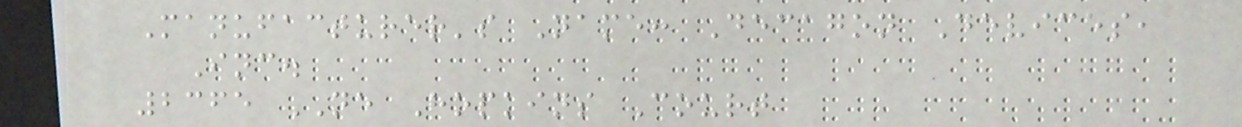Manufacturer's Name: Decagon Devices,
Inc.
2365 NE Hopkins Court
